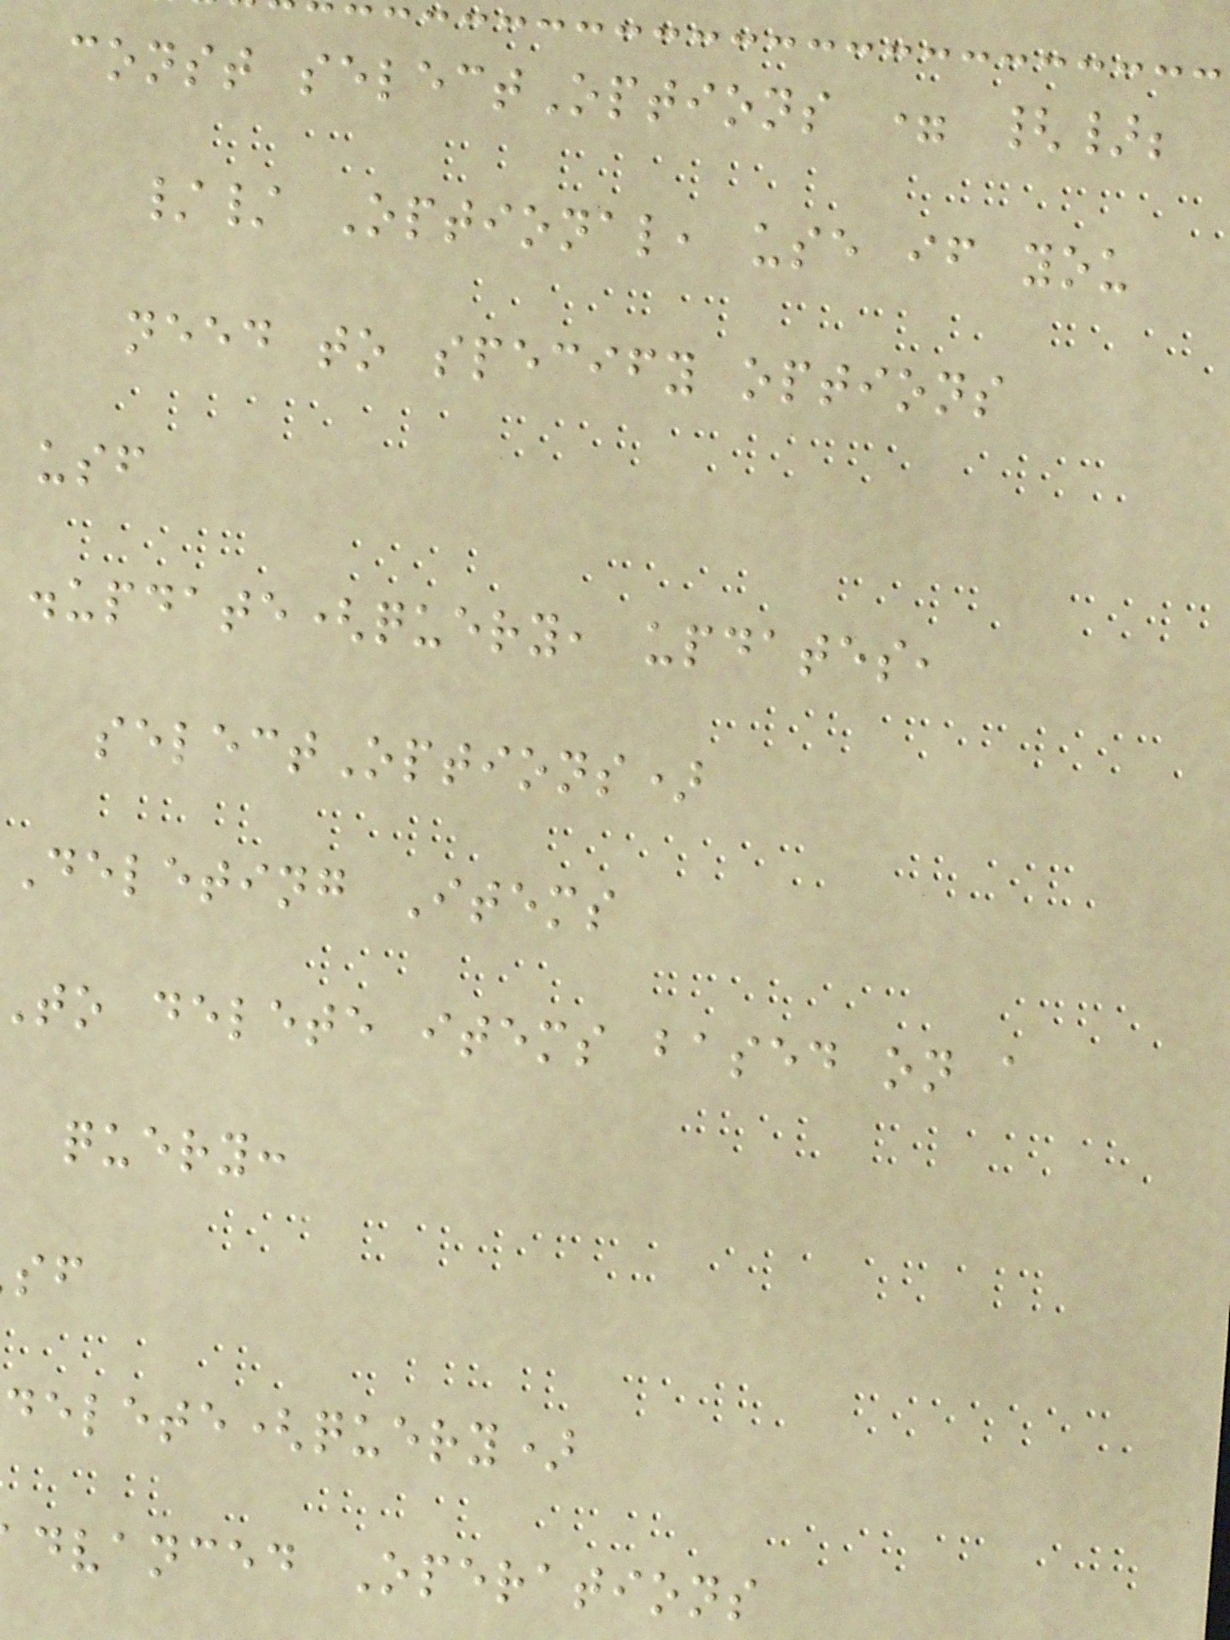const selectOptions = {};
// Optional, use if you
need to specify options
usf
.update(query, updates,
selectOptions)
Deleting Items
to delete items based on a
query:
delete(query)
dvanced Operations
